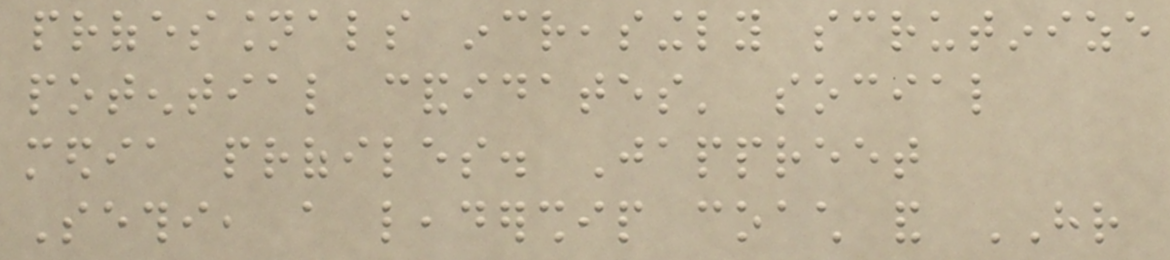professionals increasingly scrutinize
potential candidates' social
media profiles. Jappreet
Sethi, a leadership coach and HR
